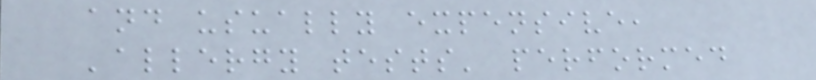and usually expensive,
'allergy tests' performed
